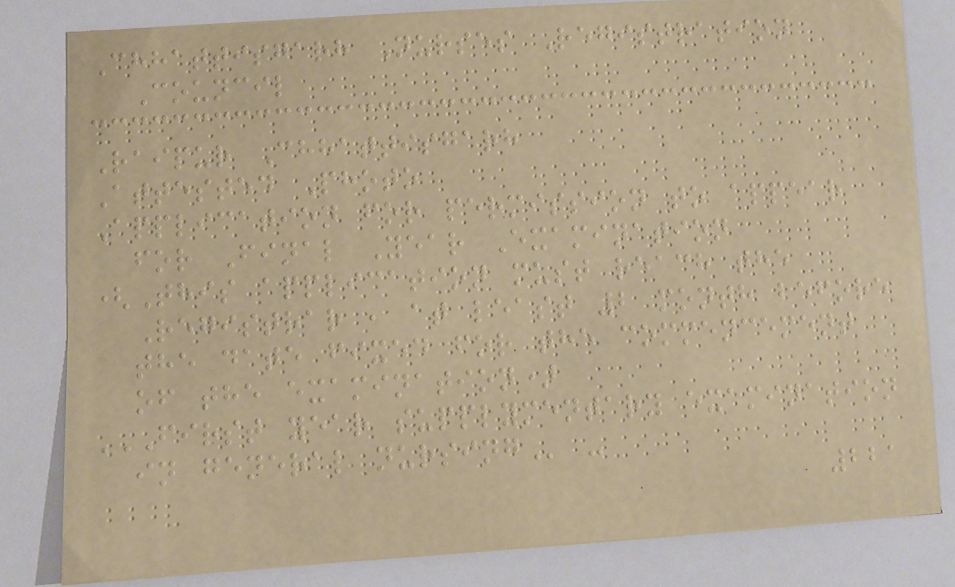Chhattisgarh Nurses Registration
Council
Raipur Chhattisgarh
Attested Photo
Application for permission to appear
for Final Year Examination
(This application must reach the
Registrar , at least 2 month before
the date fixed for the commencement
of the examination)
FIRST YEAR SUPPLYMENTARY EXAMINATION
IN GENERAL NURSING -
221
